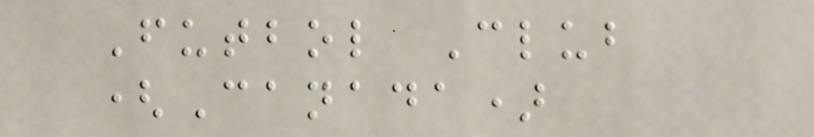Futbol Club
(Canada)
